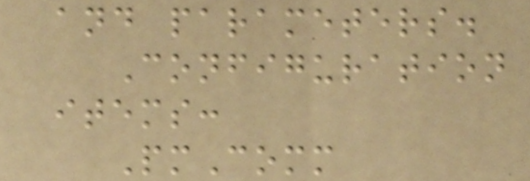and parameters.
Configuration
items:
PmComm
